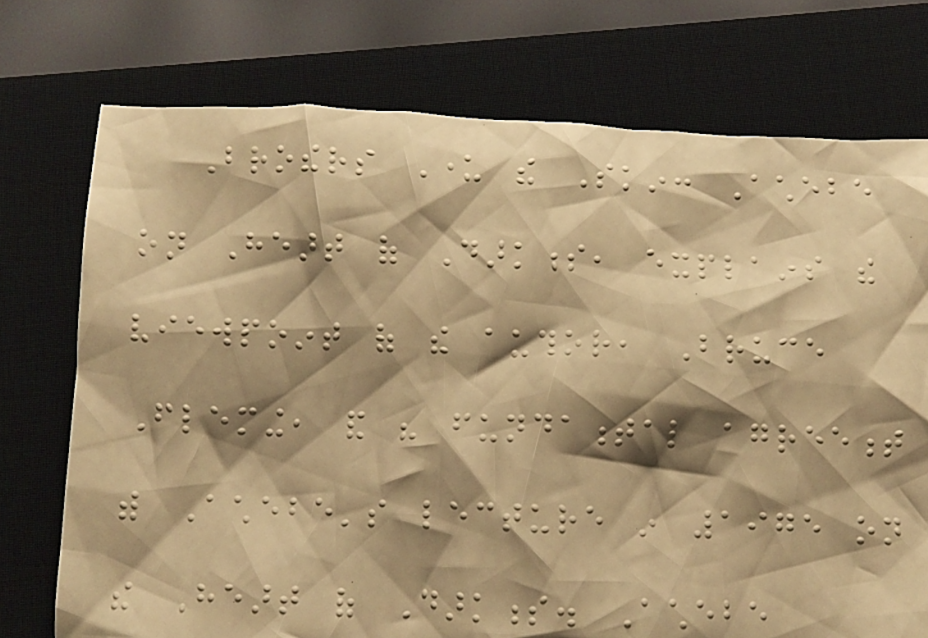Brothers Under the Skin: Achebe
on Heart of Darkness, explains the
viewpoint of the author, Bruce
Fleming, and his fundamental agreement
with Achebe's lecture in 1975 on
the Heart of Darkness. Achebe
